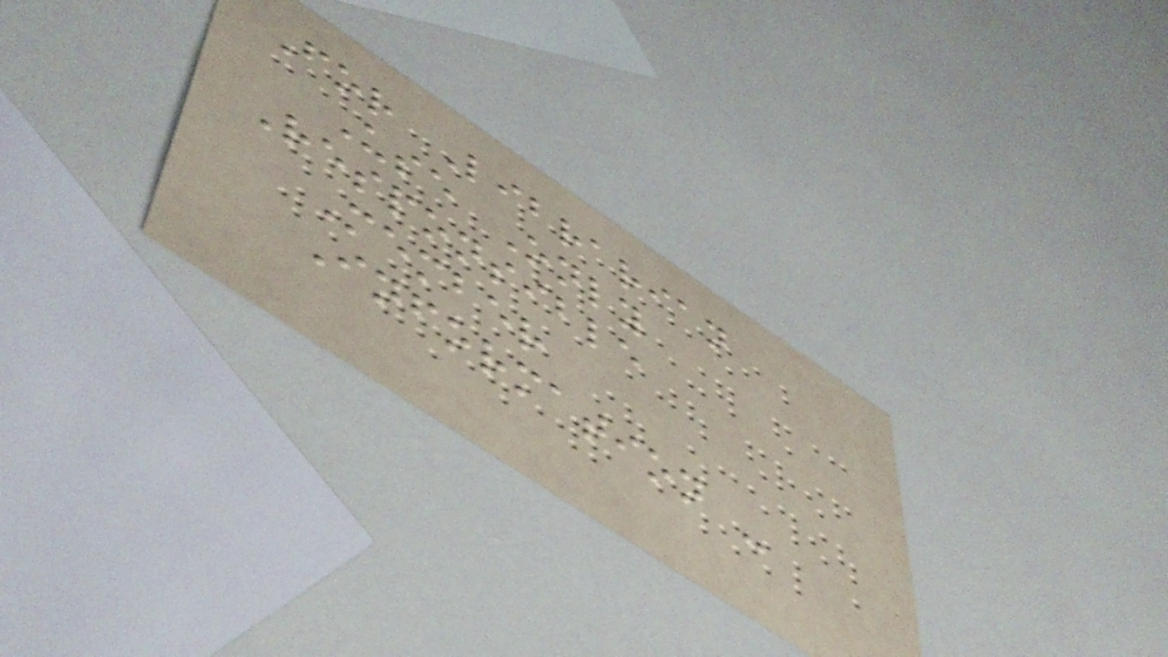For Librarian
Use Only
Responsible
Member
Information -
